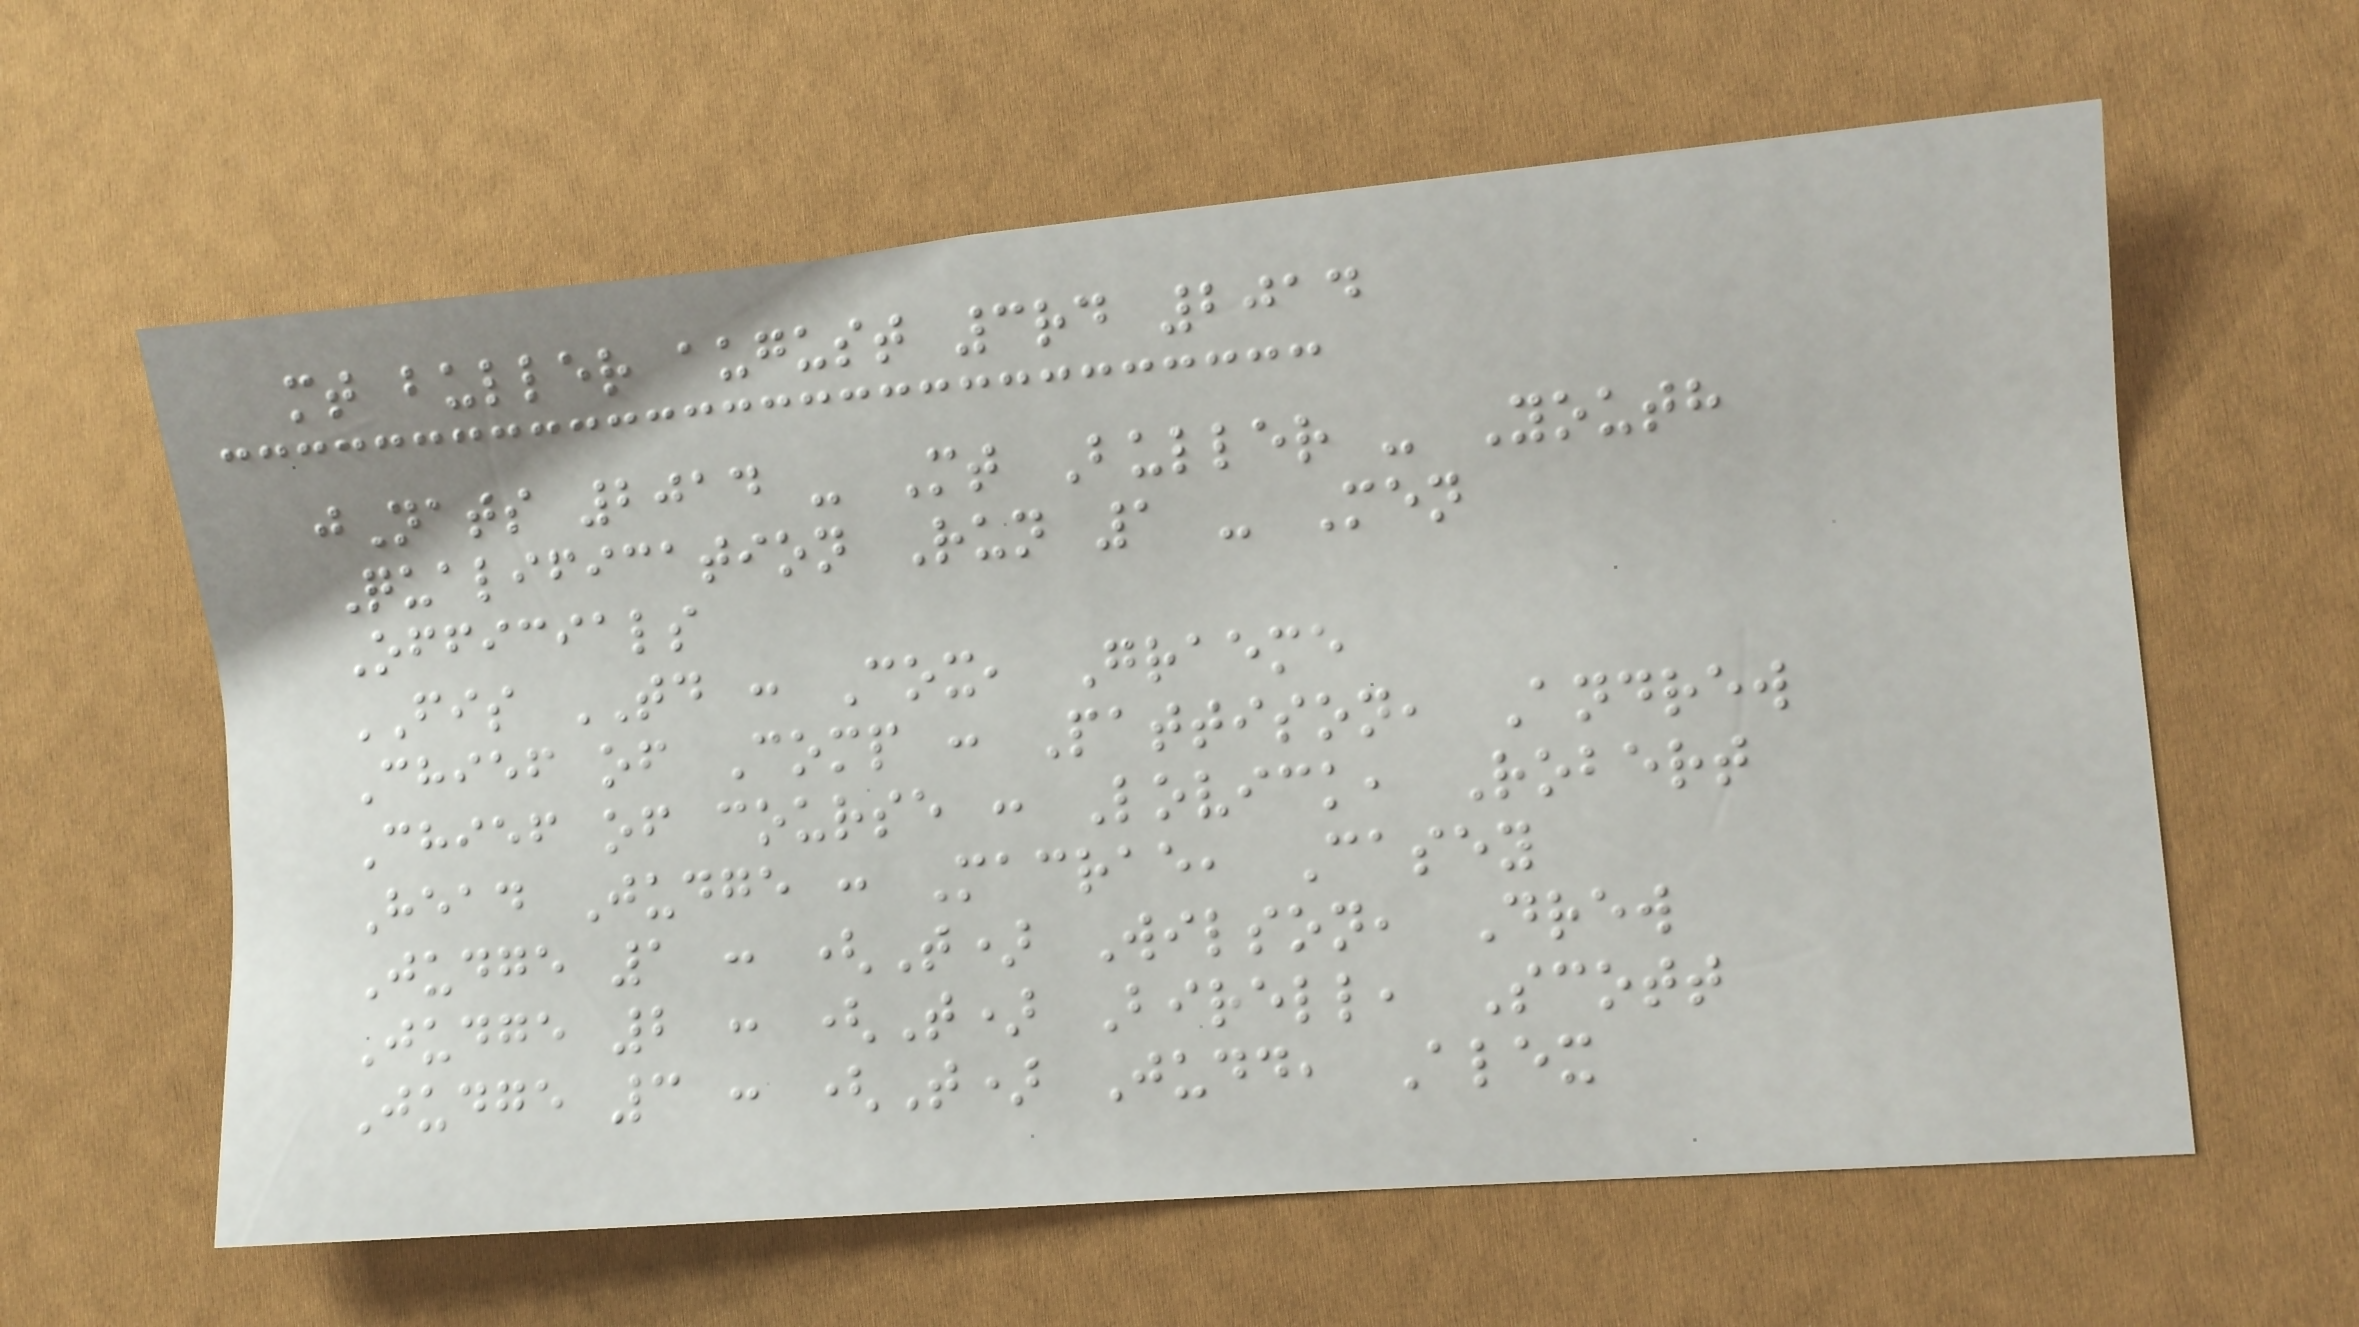mt buller august 3rd 2014
jNats 2014 - Mt Buller - Youth
Qualification Run 1 - Men
Officials
FIS TD : Cox, Graeme
Chief of Comp : Pattison, Andrew
Chief of course : Lovick, Robert
Head Judge : Macrae, Casey
Judge 1 : (T) Wilson, Drew
Judge 2 : (T) Birell, Scott
Judge 3 : (T) Judd, Alex
